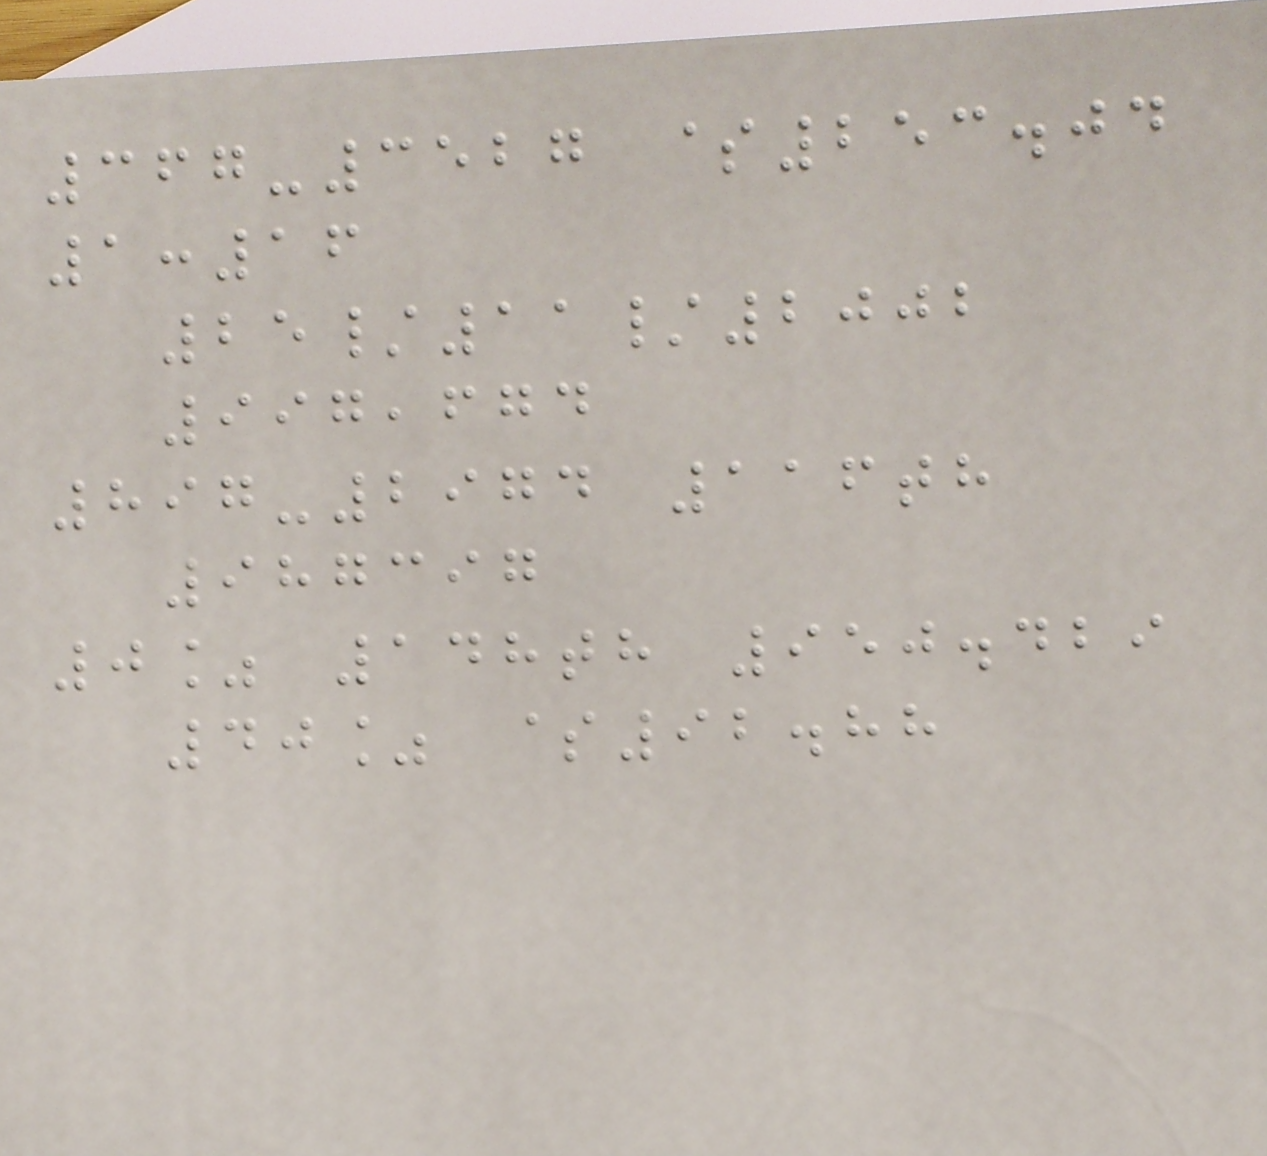367-3527 $253.04
1:16
25/11/2002
997,674
897-2974 116th
987397
0% 148th 950.429
40% $92.88
